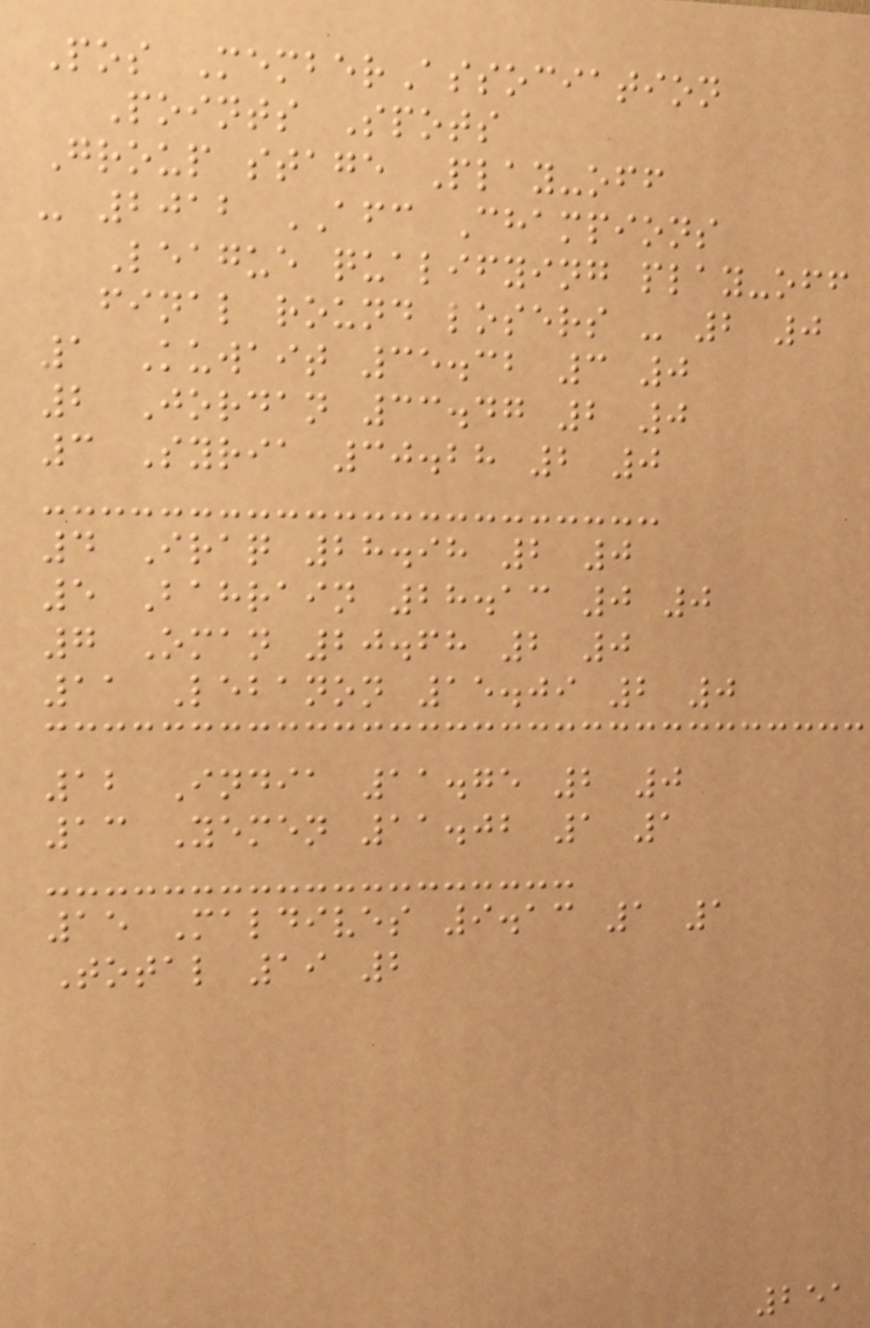Pos MemberAssociation
Points Spots
Group stage Play-off
- 2012 AFC Champions
League qualifying play-off
final round losers - 2 0
1 Kuwait 35.32 3 0
2 Jordan 33.47 2 0
3 Syria 30.28 2 0
4 Iraq 28.98 2 0
5 Bahrain 28.13 0 0
7 Oman 20.68 2 0
11 Lebanon 15.09 2 0
12 India 11.75 2 0
13 Yemen 11.02 1 1
15 Maldives 9.13 1 1
Total 19 2
251
